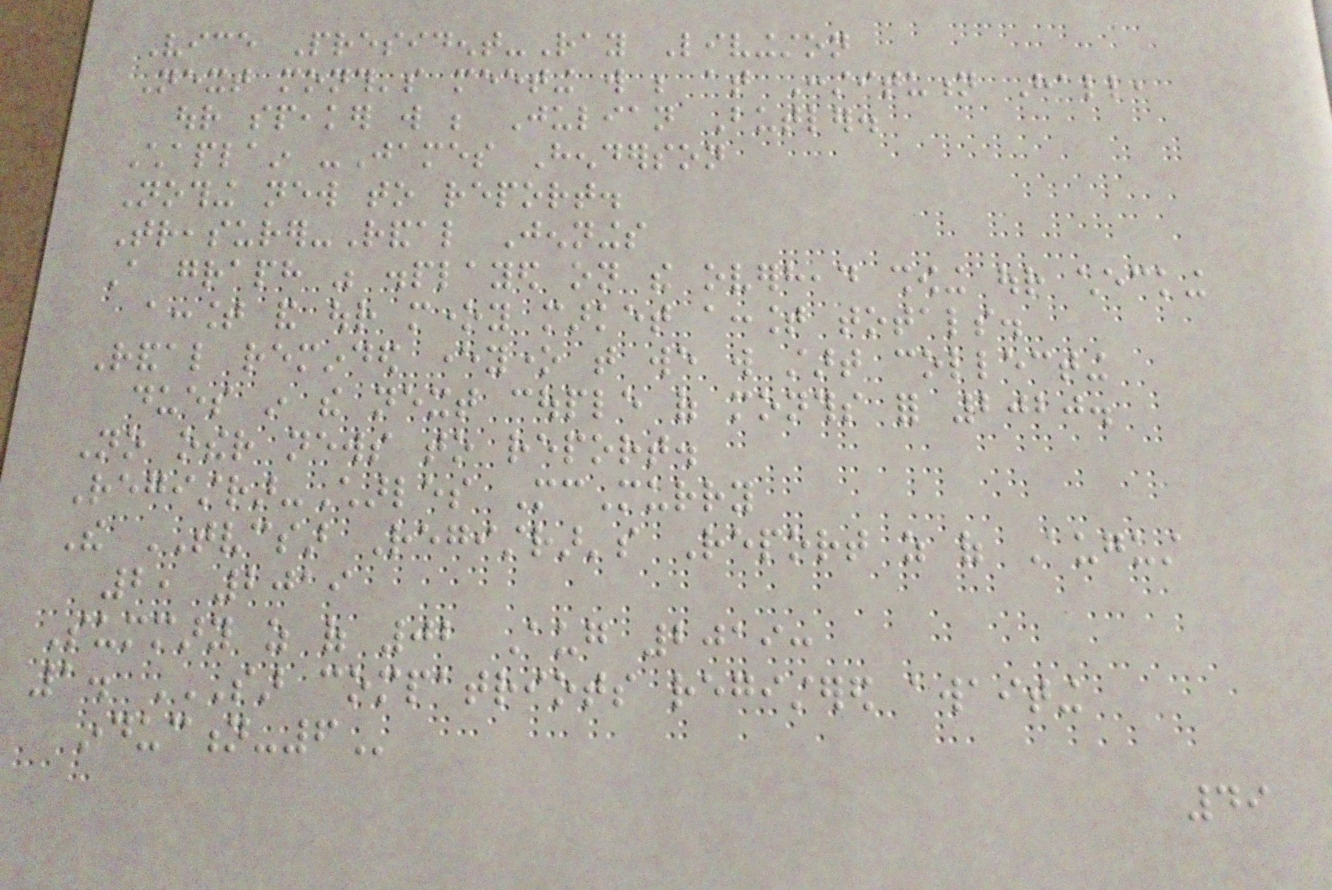Vice President-Ray Livingston
Next month's meeting will be at Constitution Hall,
our speaker will be Julian Butler.
Chaplain -James Henderson
Nothing new to report.
Treasurer-Randal Jennings
A graph was displayed on the overhead showing our checking
account and our money market account totals.
Randal reminded everyone that we will start collecting
dues in the next couple of months for 2020.
No other news to report.
Registrar-Charles McMurry
The TVCSAR Registrar's Report as of August
2, 2019
Summary as of 02 Aug 2019:
1. SAR COMPATRIOTS REGISTERED AWAITING
INDUCTION-6
49
